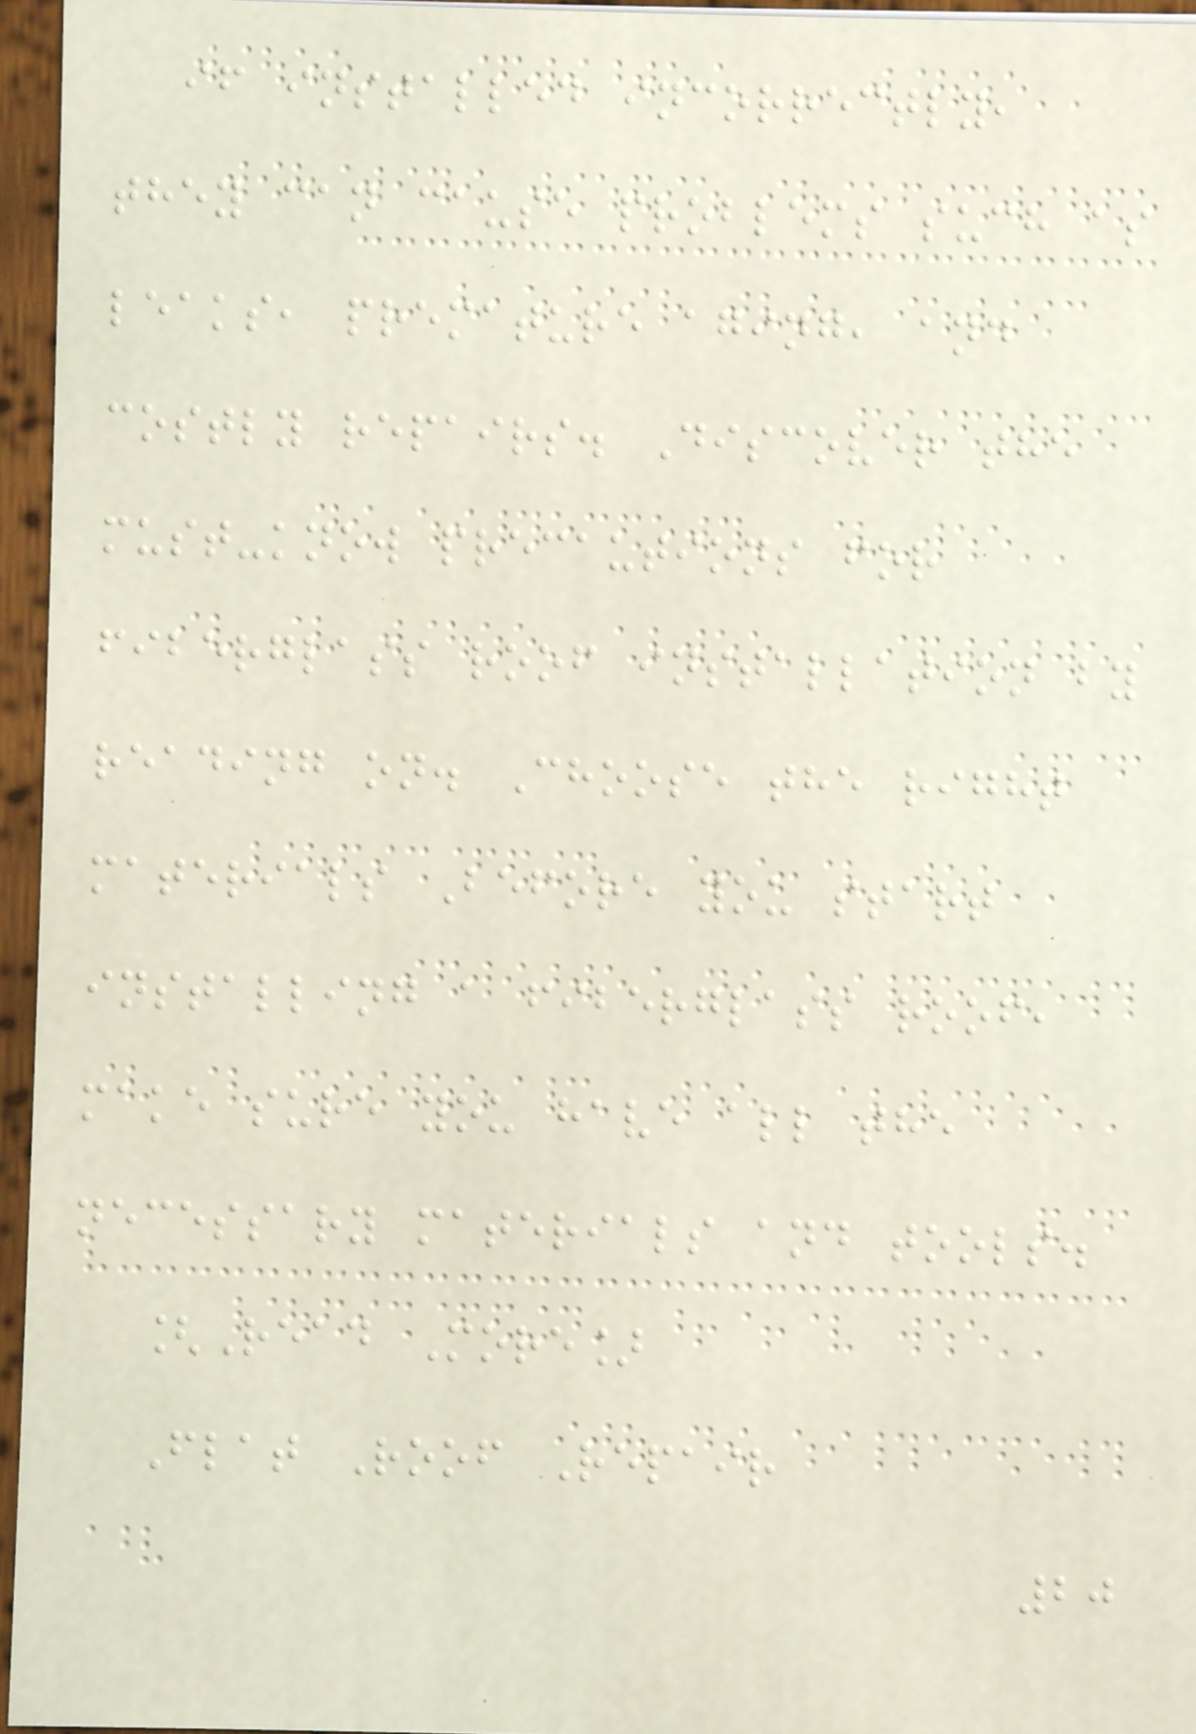if installed incorrectly,
they can cause problems such as
leaks, premature aging, and
costly repairs. Discover the
must-know precautions for
fiberglass roof installation by
reading on. Choose the right
materials Before you start
installing a fiberglass roof,
make sure you have all the
necessary materials and tools.
[Read More]
Flat Roof Repair
20
